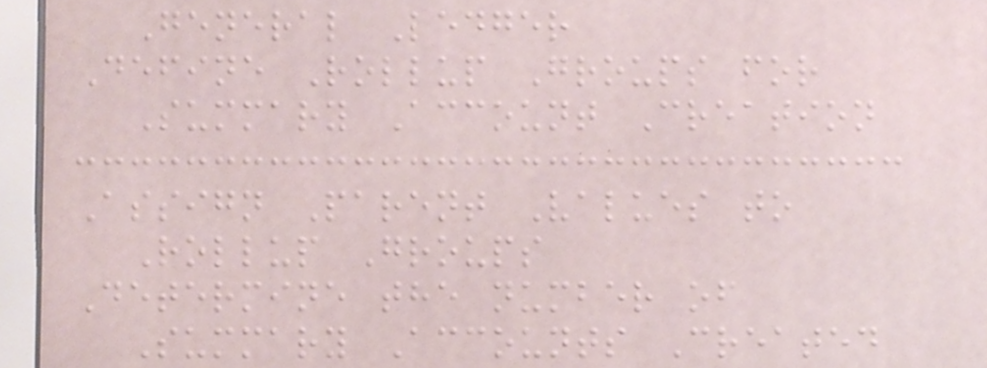General Ledger
Define Rollup Groups for
Summary Account Creation
Assign Parent Values to
Rollup Groups
Determine the number of
Summary Accounts Created
